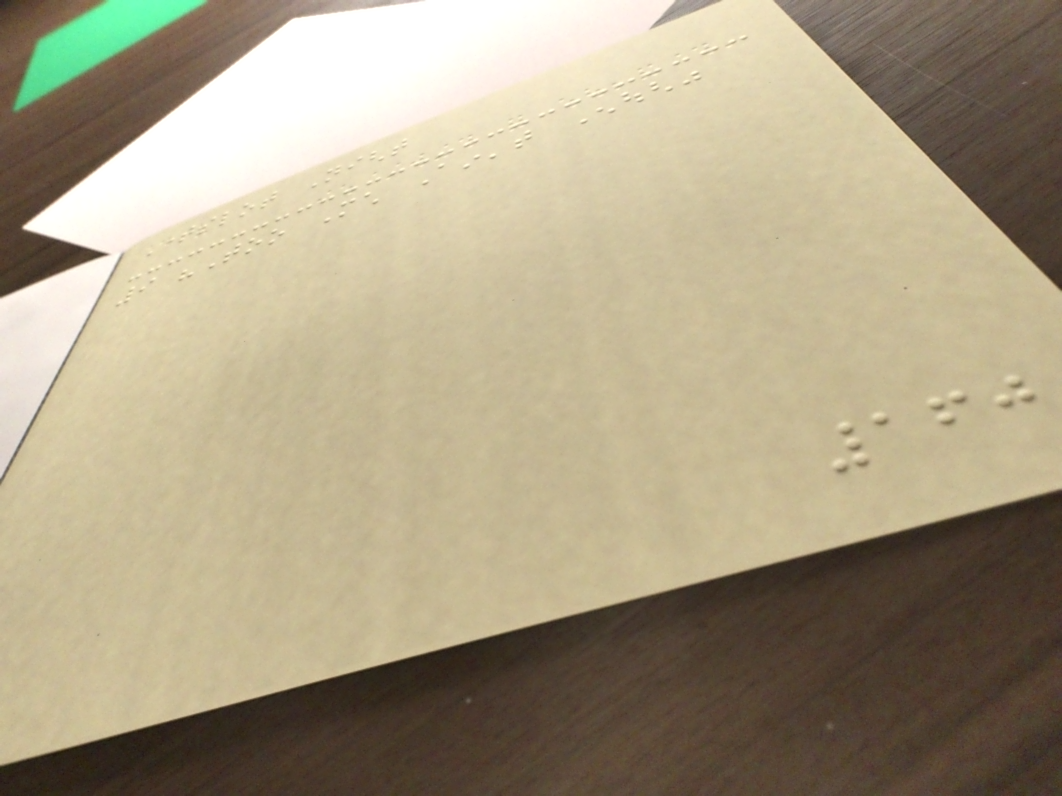Timeslot Night
9 "Too Much Ain't Enough"
160
